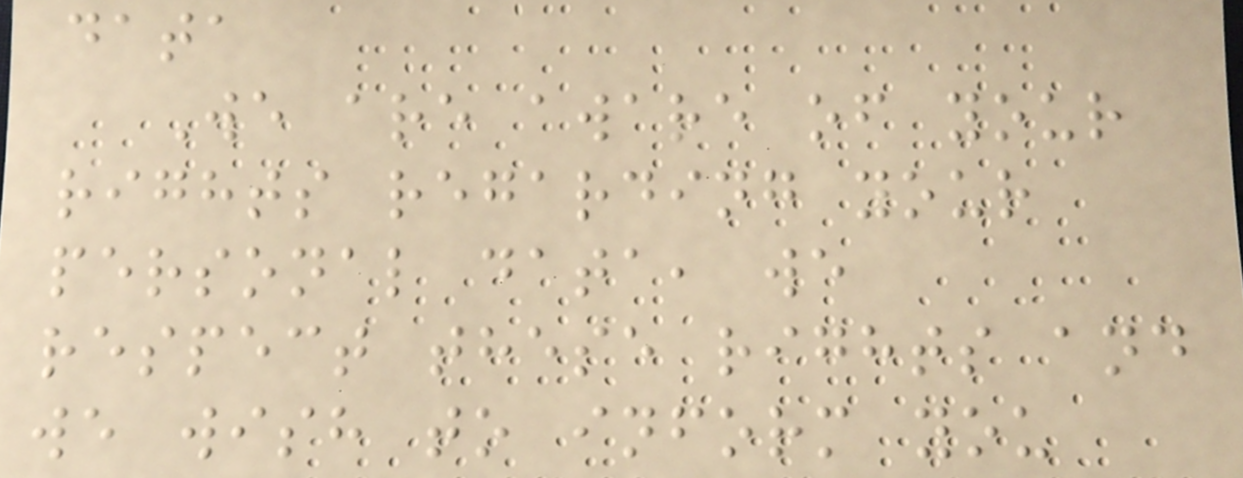data
We are aware of your
rights regarding your
personal data, we
respect these rights and
we wish to inform you
